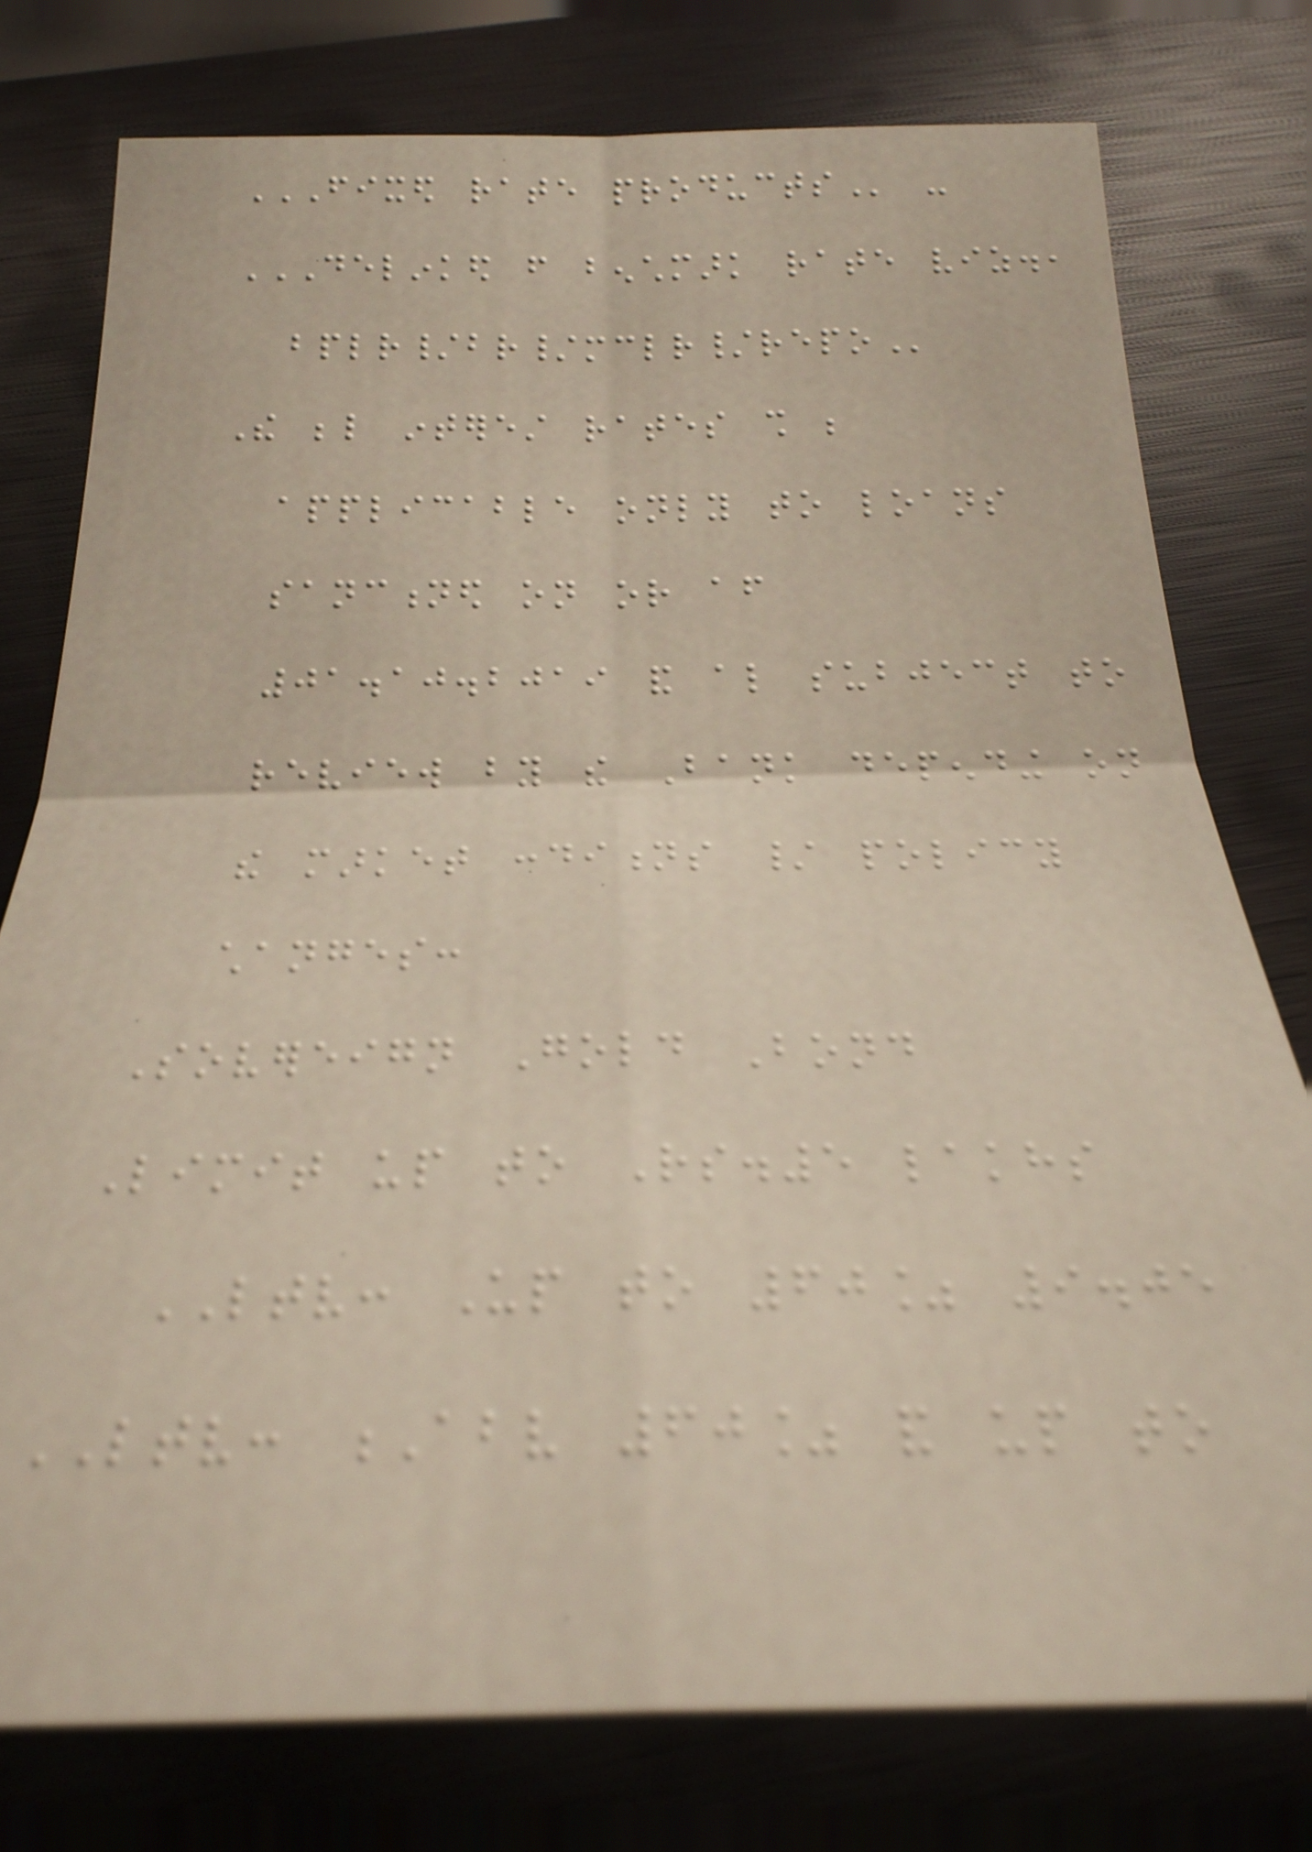FIXED RATE PRODUCTS -
DELINKED FROM BENCHMARK RATE VIZ.,
BPLR/BR/MCLR/REPO
The below interest rates shall be
applicable only to loans
sanctioned on or after
01.10.2019 and also subject to
review by the Bank depending on
the market conditions / policy
changes:
Sovereign Gold Bond
Limit up to Rs.5 lakhs
LTV: Up to 60% 9.05
LTV: Abv 60% and up to
